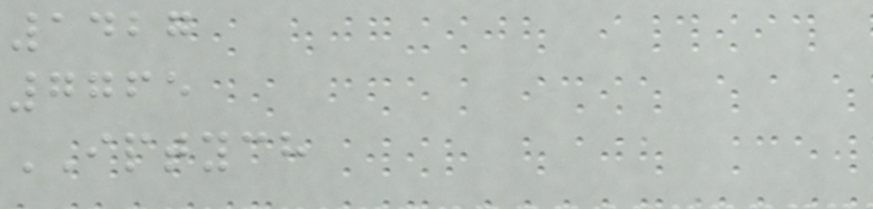1427
7765
IPTYCH
